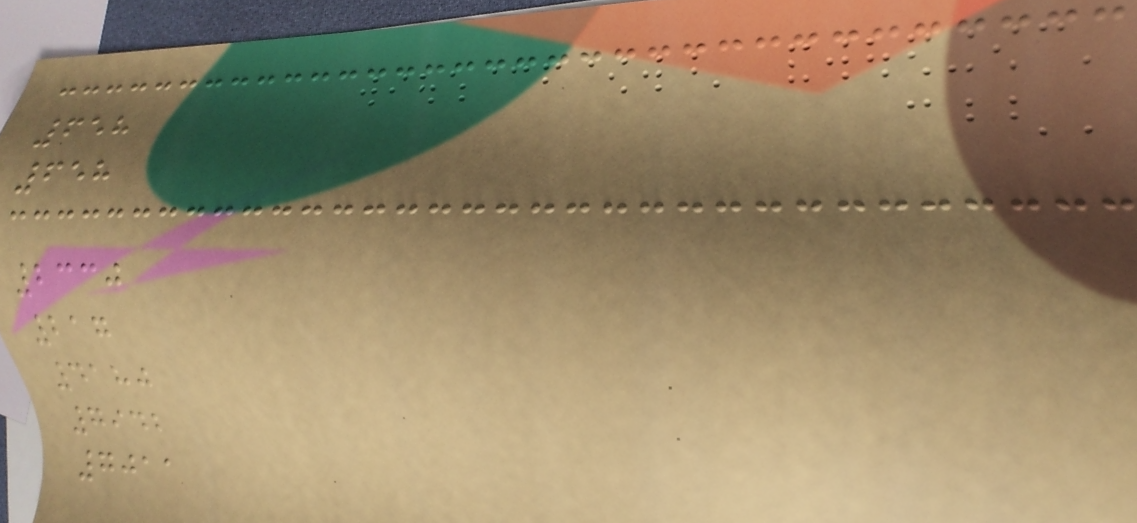658
658
2330
217
4180
7942
7011
